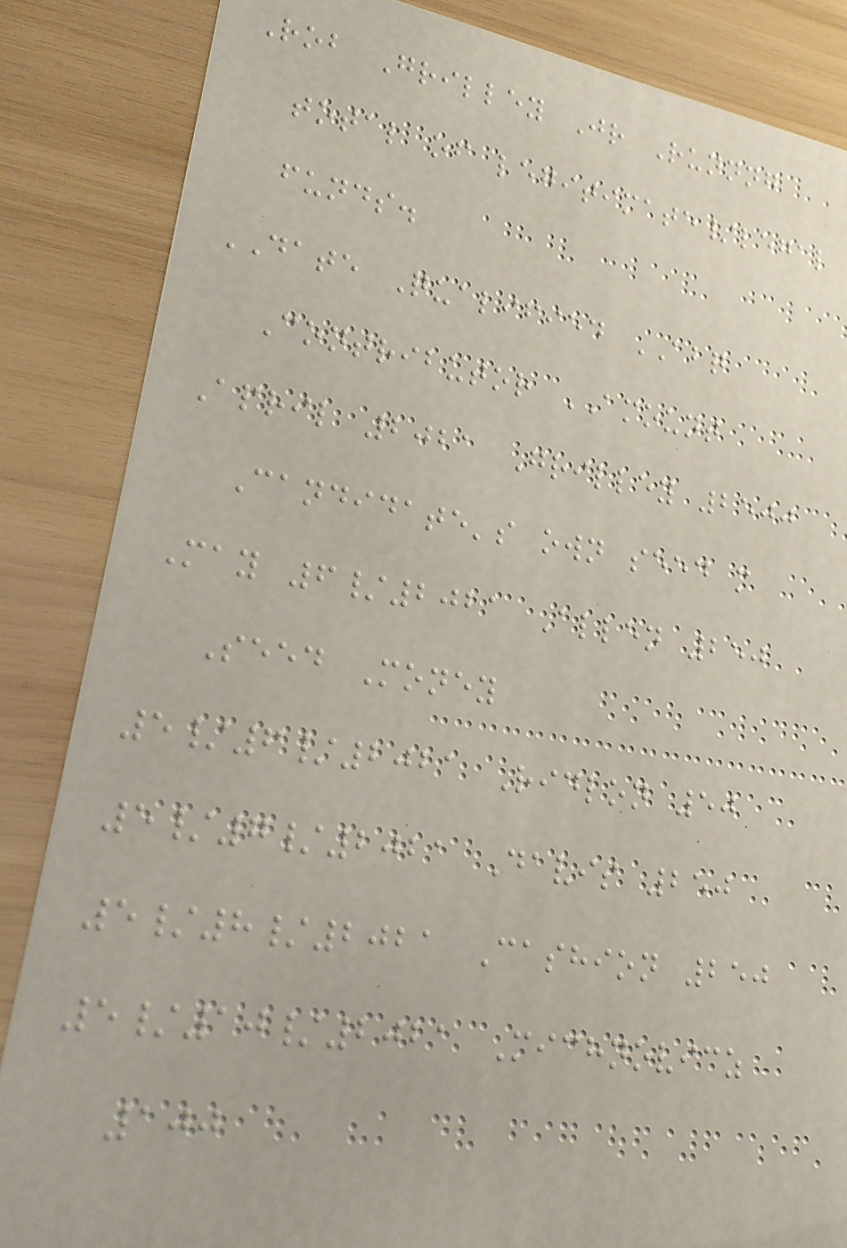Rob Grilley Jr Runnng
total of legitimate/legal
funds.
DATE Qualified ABQ
Contributor AMOUNT
April 2021 Grilley 2500
Candidate's own seed m
May 6/2021 Allen 250
Seed Money
5/6/2021 Ridlon 50
5/7/2021 Davis 250
5/8/2021 Cashion 250
5/10/2021 Michnovicz
100
